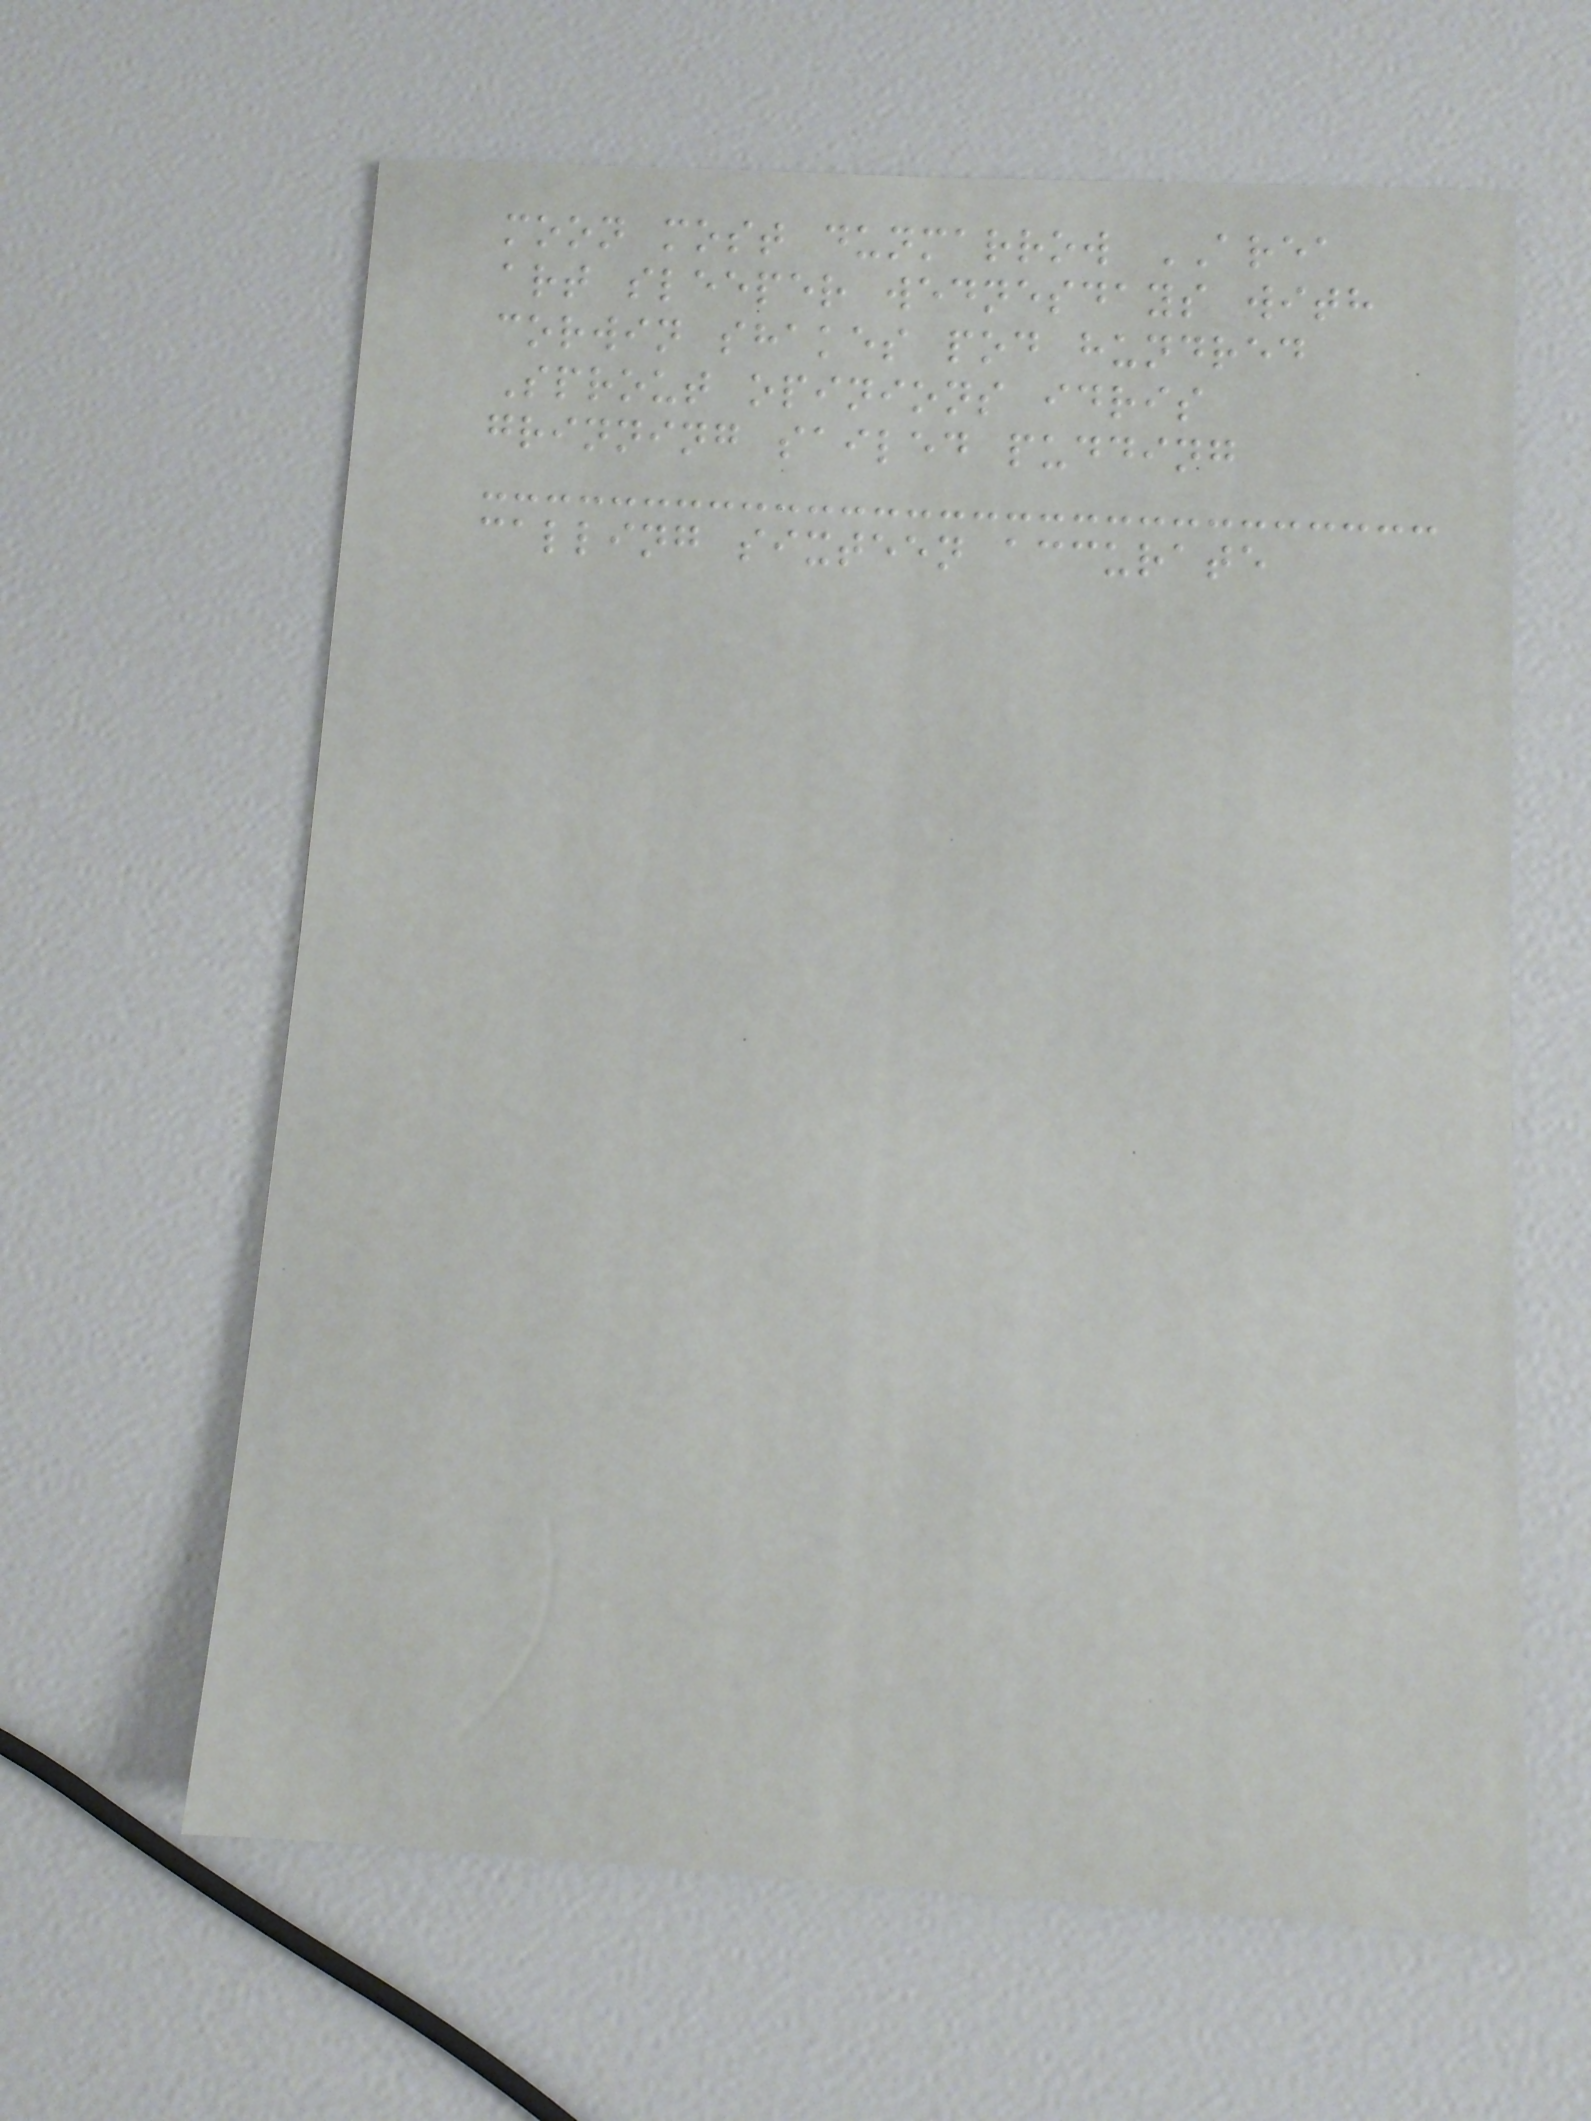moon most dunmarrow AREA
art sleeper wednesdays with
corwin shakes pod hundred
Sprout opinions idris
grinning sailed pudding
calling sixteen accurate
